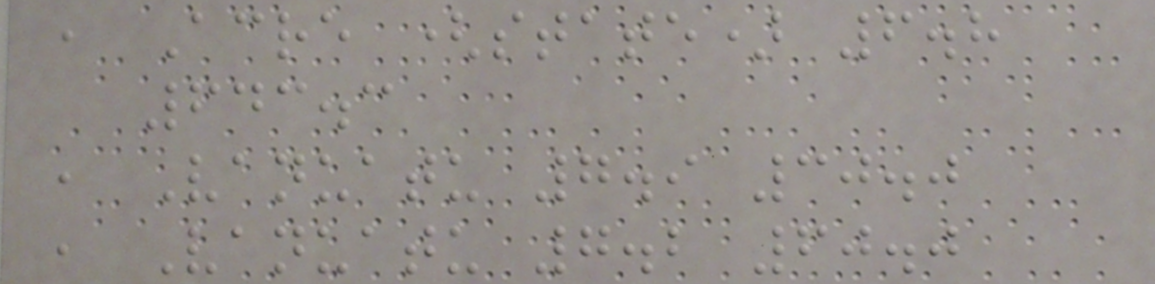, Acre (state) 6.8
643.3
, Vanuatu 7.9 30.0
, Vanuatu 7.2 60.0
